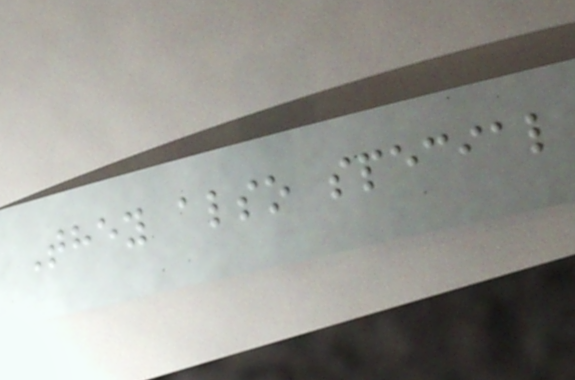They also special
